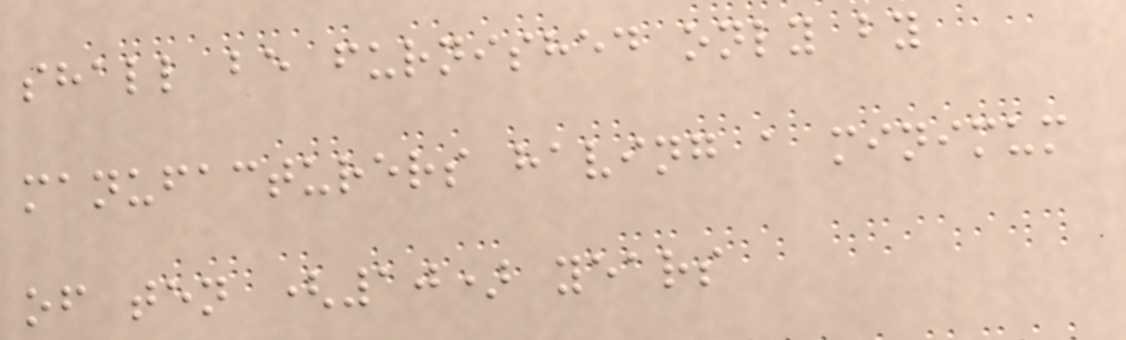shall be furnished only by
manufacturers having a minimum
of ten (10) years
